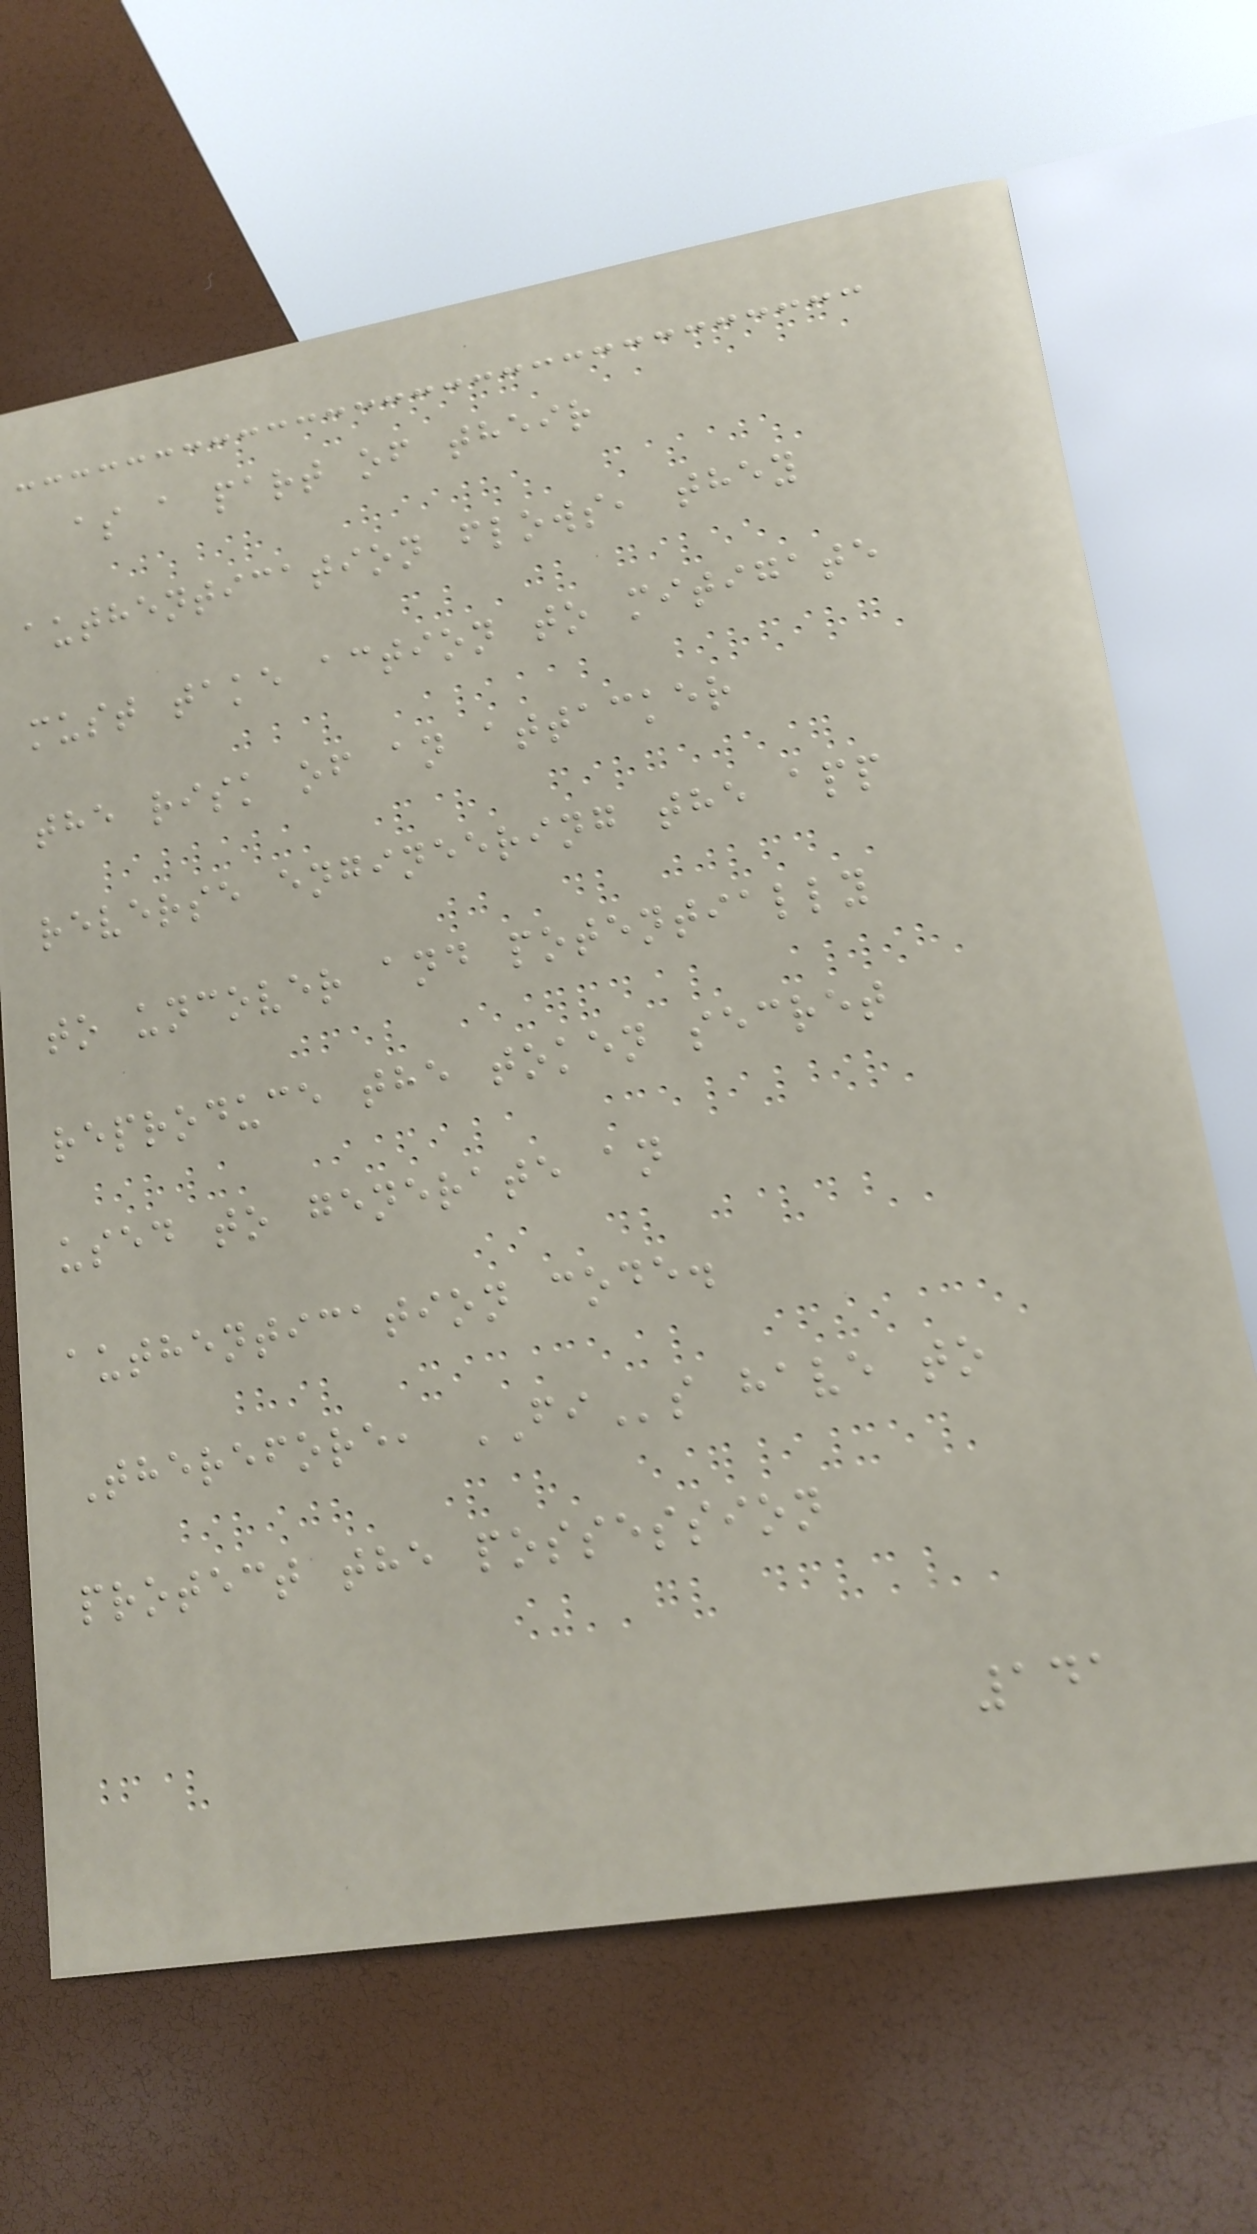as a part of their
authentication flows, they
must take action to mitigate
the risk of an attacker
reverse engineering the app
to uncover and potentially
reproduce the token secret
used to generate an
authentication code.
Therefore, FIs have to
protect the possession
141
